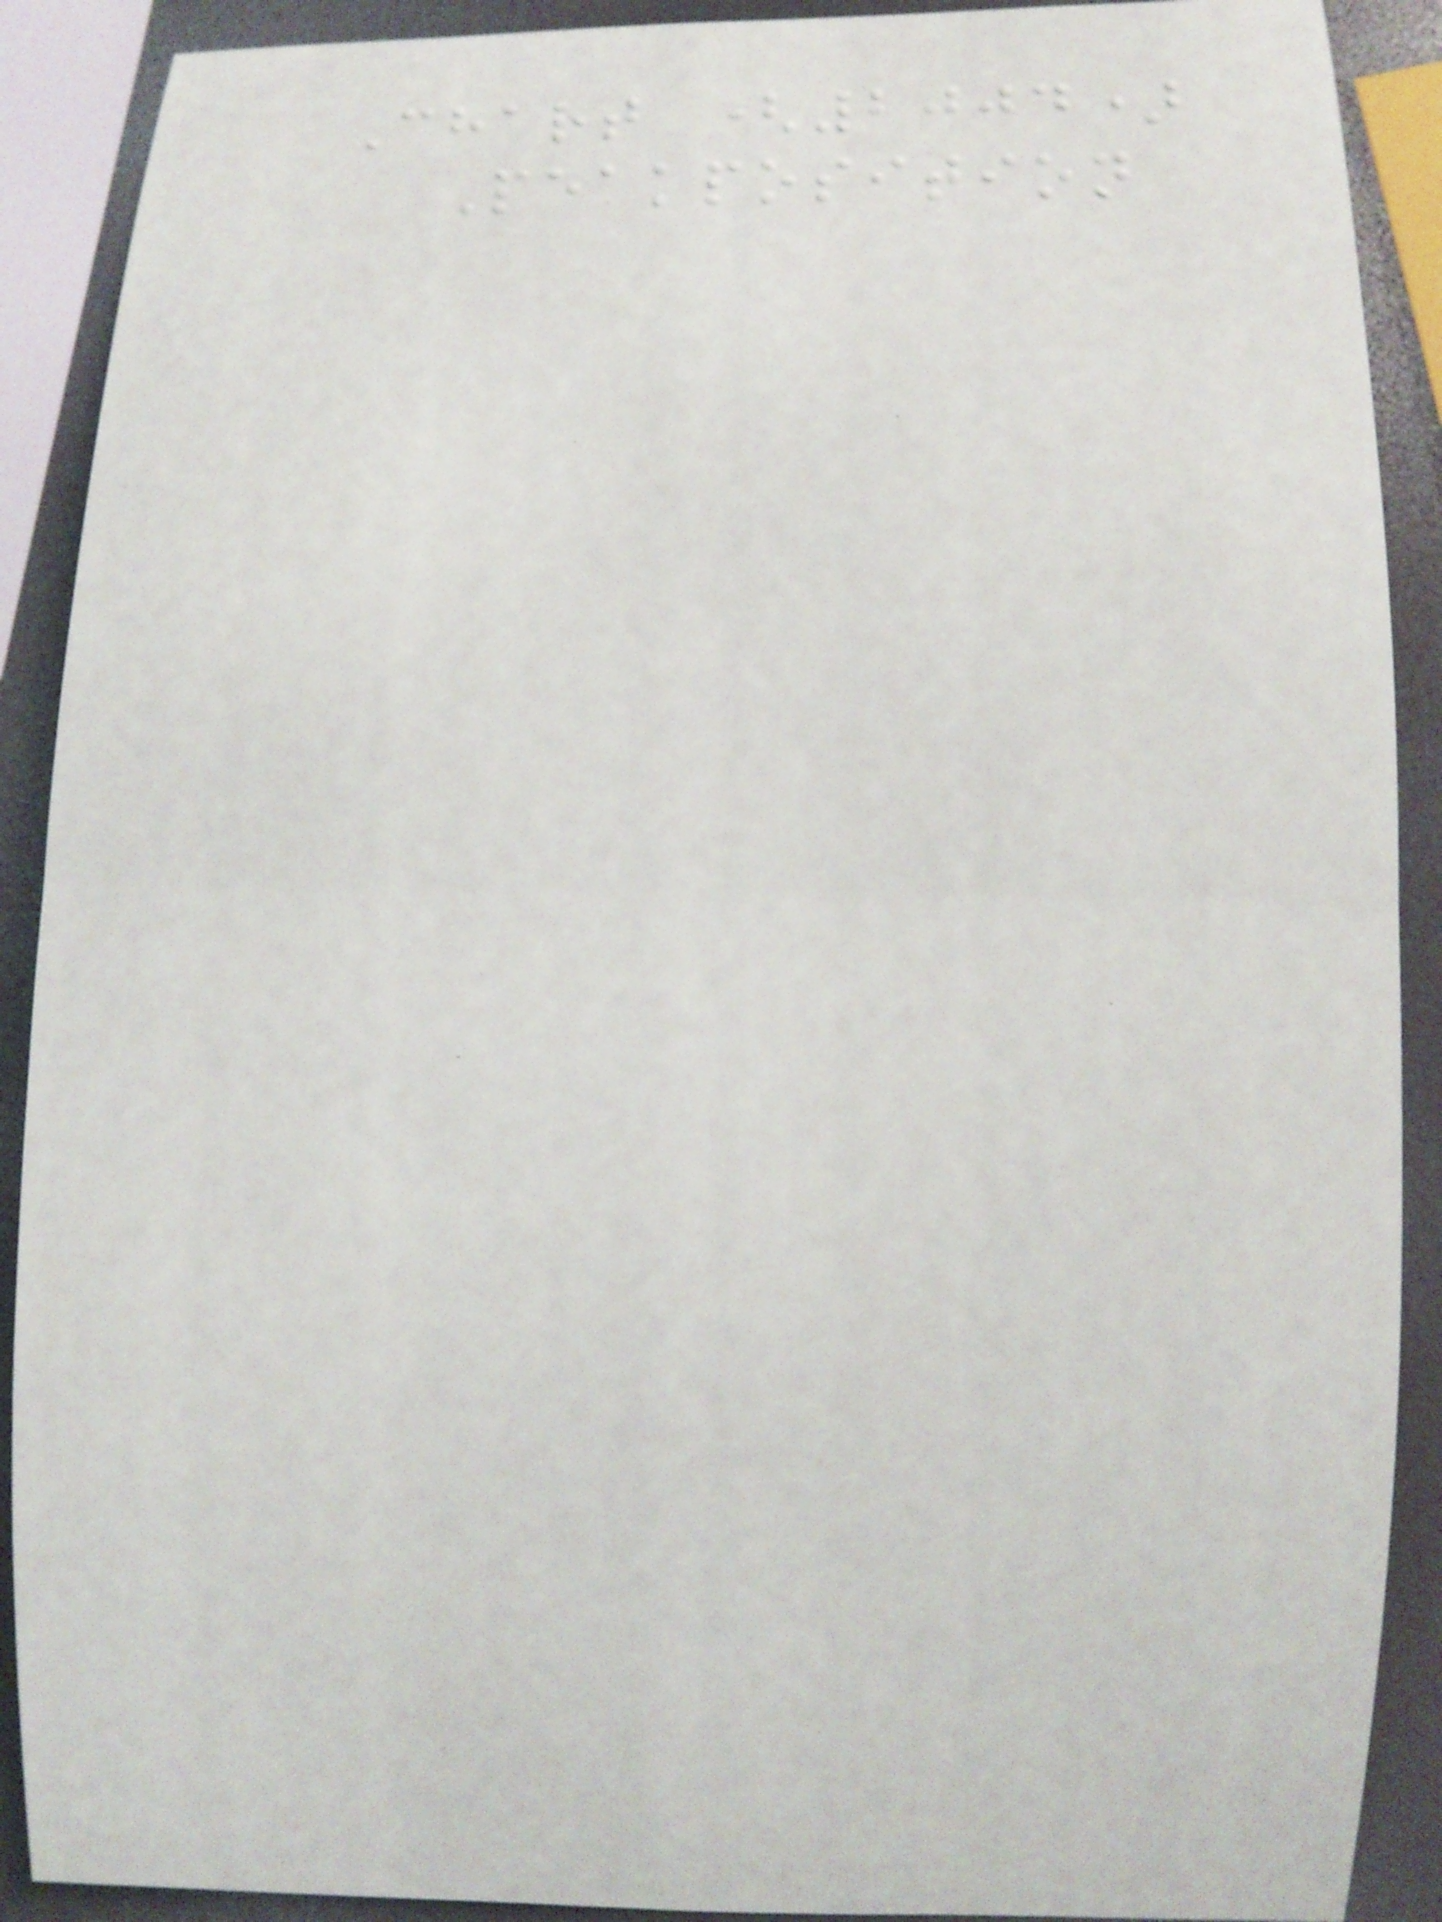Chart (2004)
Peakposition
